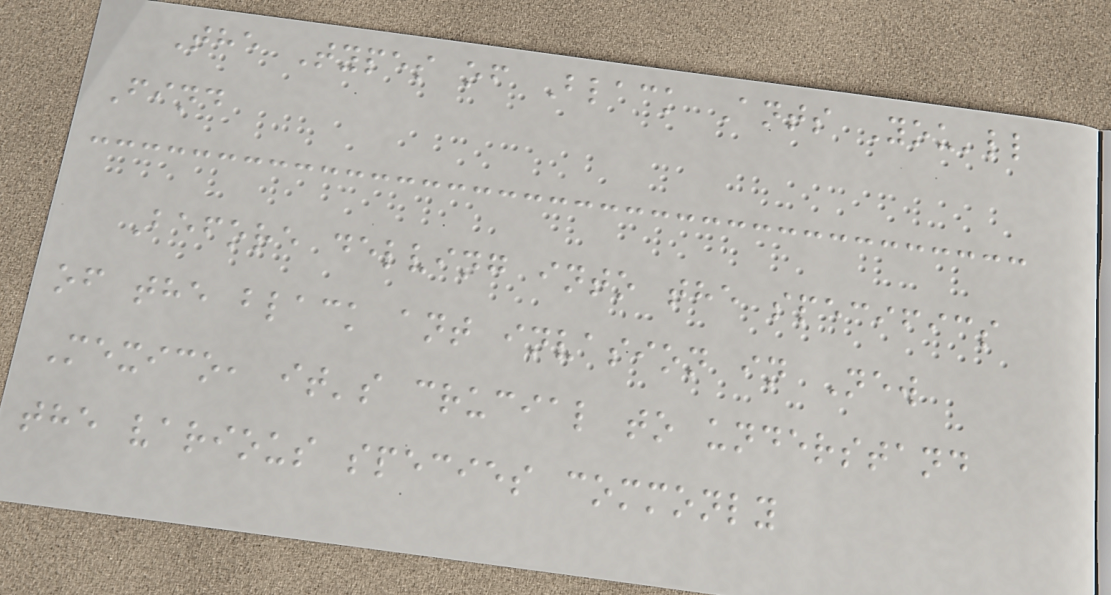The Types of Black Ants You'll
Find
Before delving into the specifics
of the black ant invasion in New
Mexico, it's crucial to understand
the various species commonly
